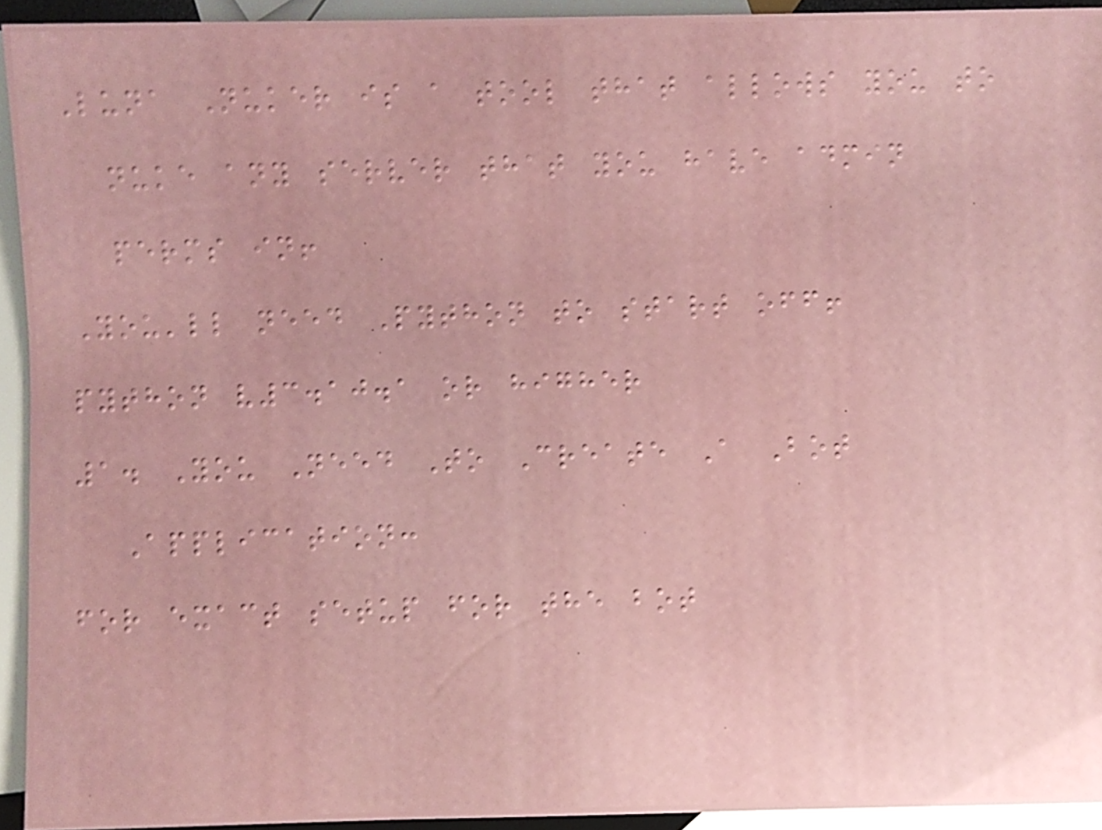Luna Nuker is a tool that allows you to
nuke any server that you have admin
perms in!
You'll need Python to start off!
python v3.10.1 or higher
1. You Need To Create A Bot
Application:
for exact setup for the bot
